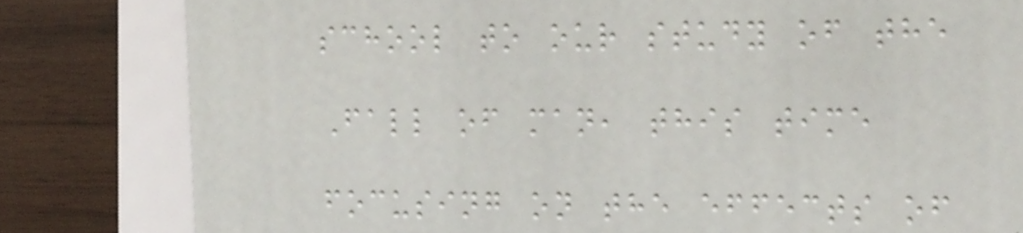school to our study of the
Fall of man, this time
focusing on the effects of
